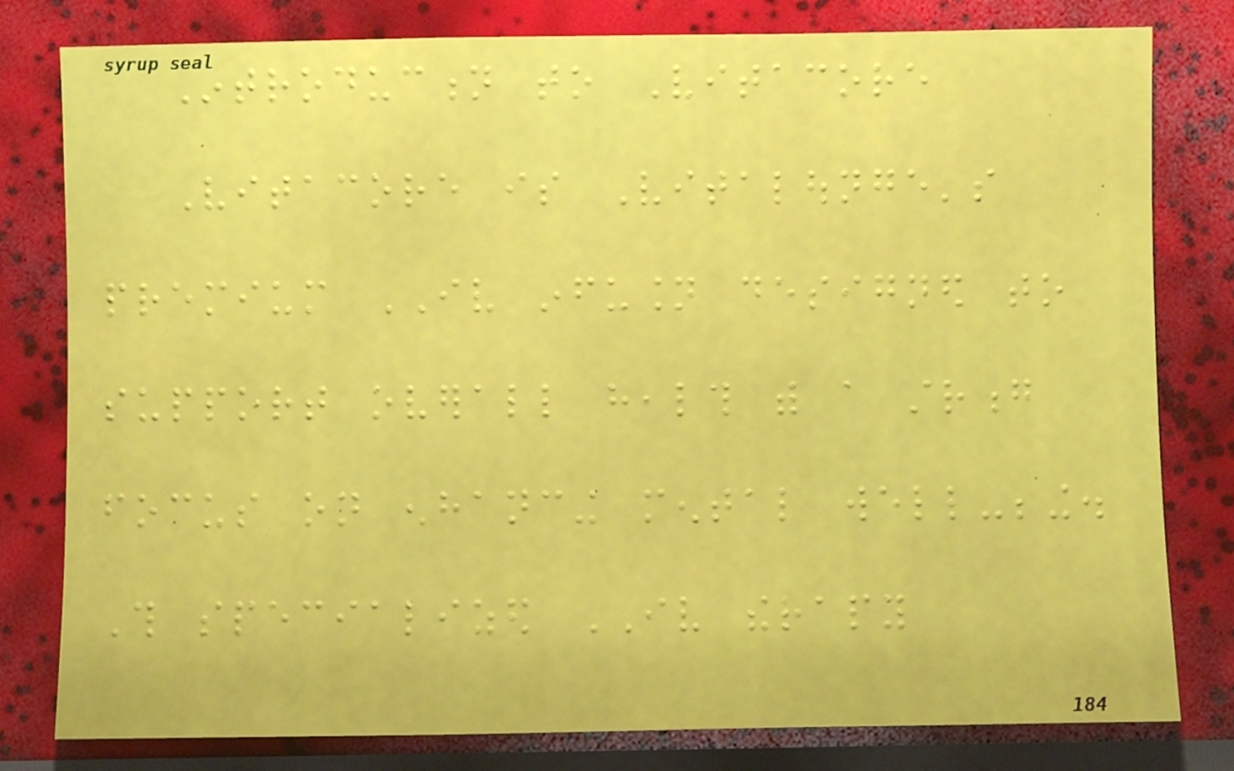Introduction to Vitacore
Vitacore is Vitalounge's
premium IV infusion designed to
support overall health with a strong
focus on enhancing mental well-being.
This specialized IV therapy
